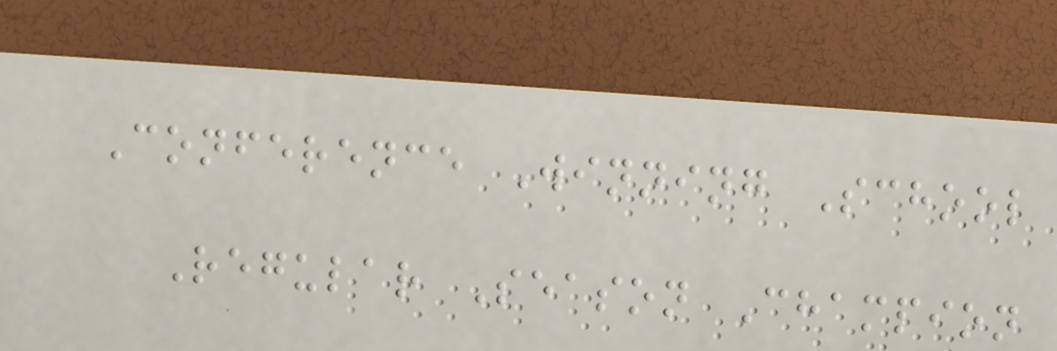Conference Winning School
Regular Season Champion
